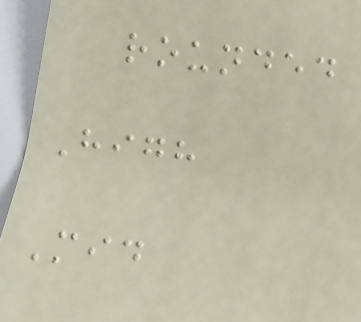rounded
High
Mid
